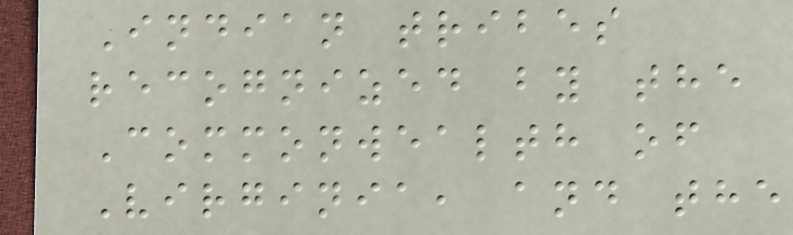Indian tribes
recognized by the
Commonwealth of
Virginia, and the
